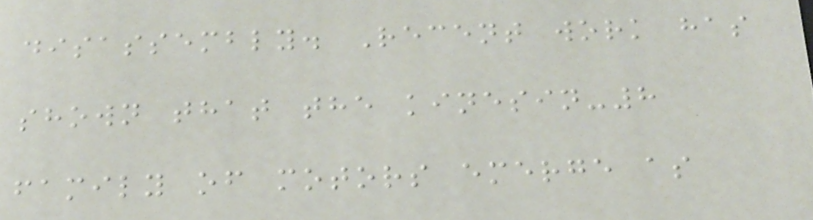disassembly. Recent work has
shown that the kinesin-8
family of motors emerge as
